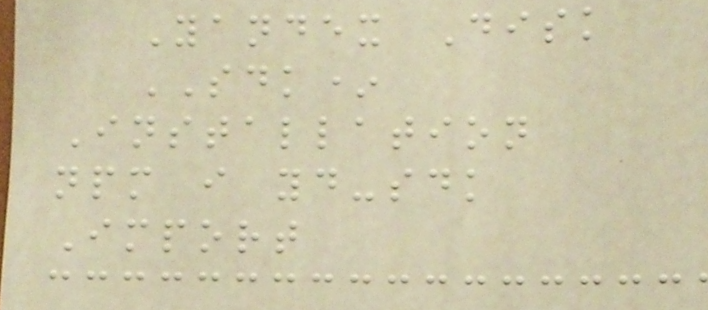Yandex Disk
SDK*
Installation
npm i yd-sdk
Import
